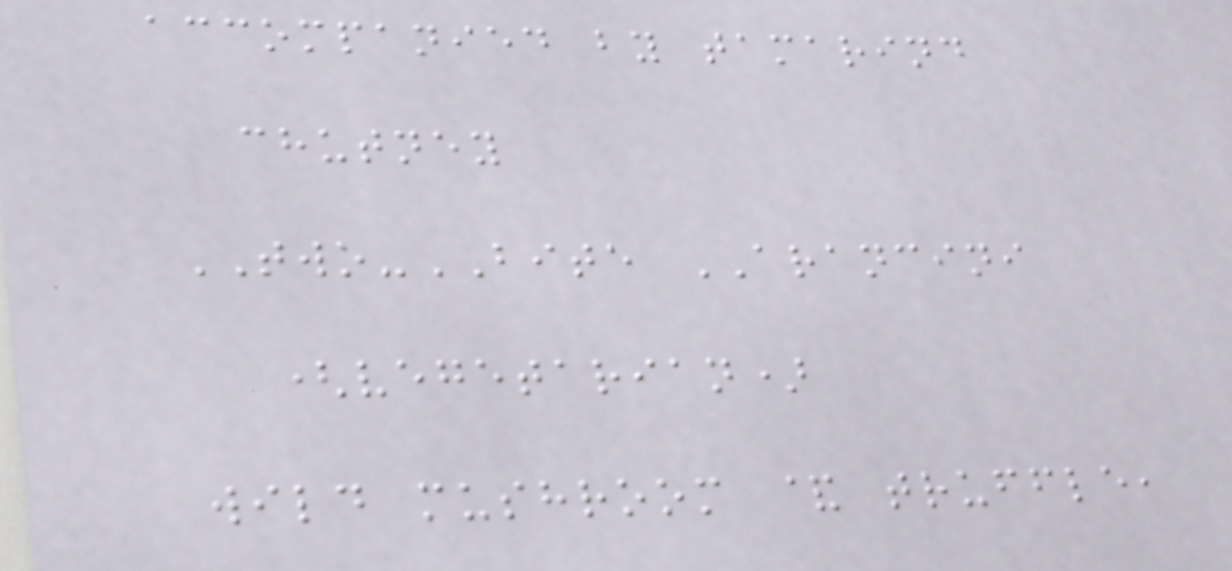accompanied by tamarind
chutney
TWO-BITE ARANCINI
(vegetarian)
wild mushroom & truffle,
